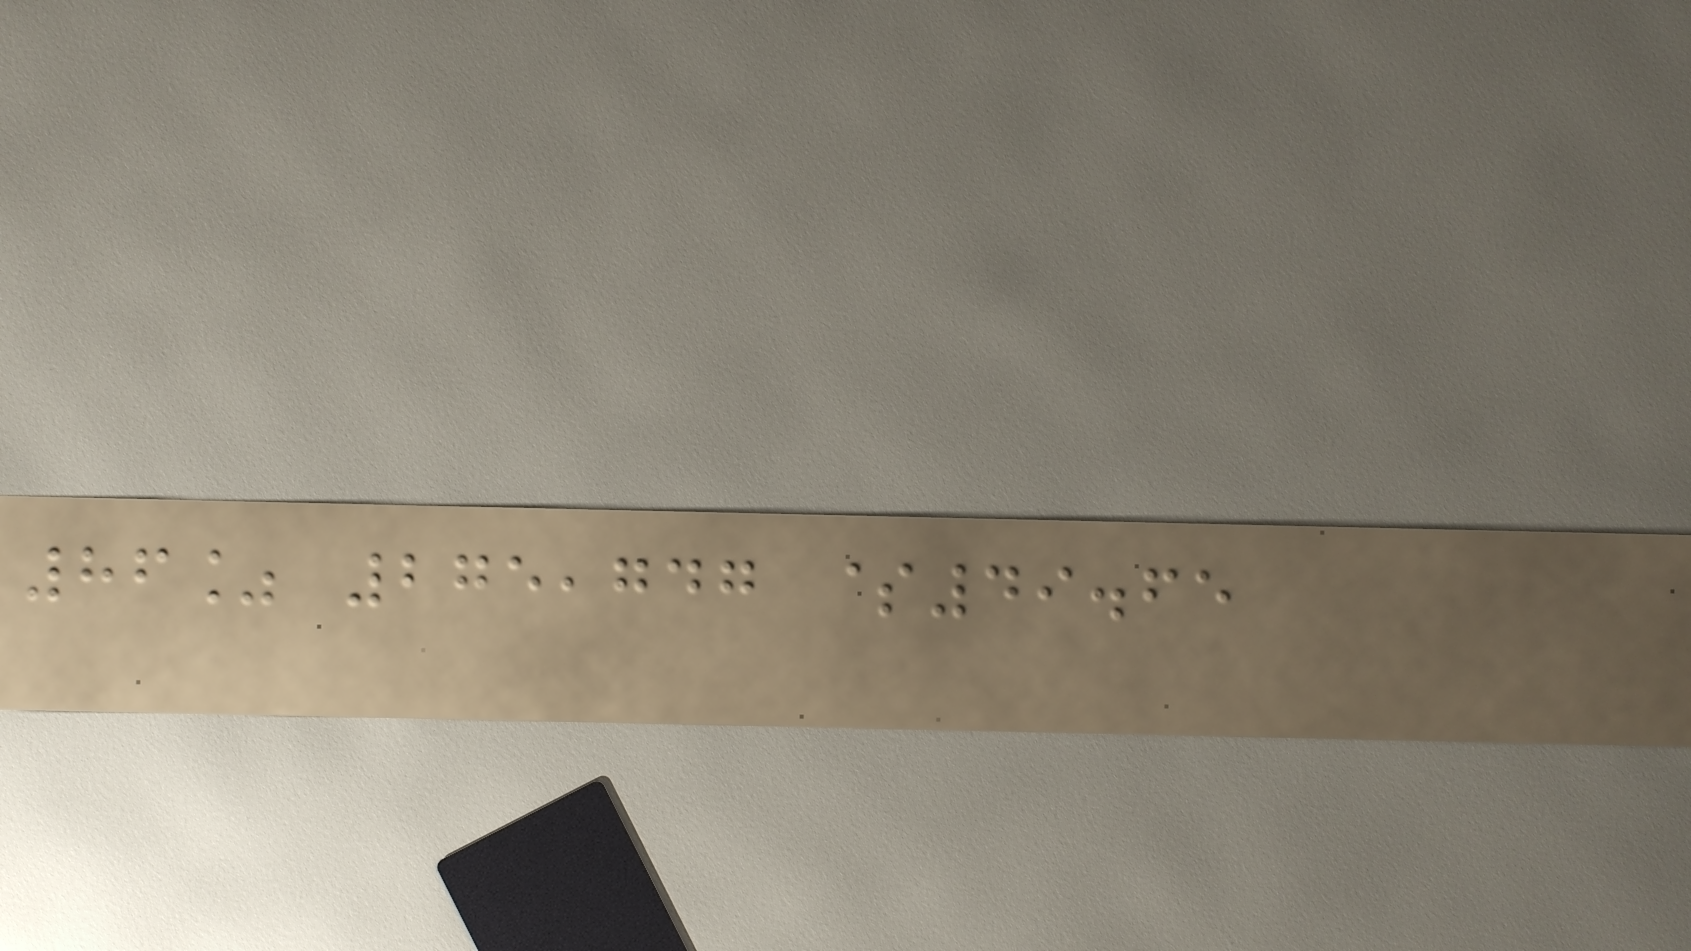86% 275,747 $49.65
